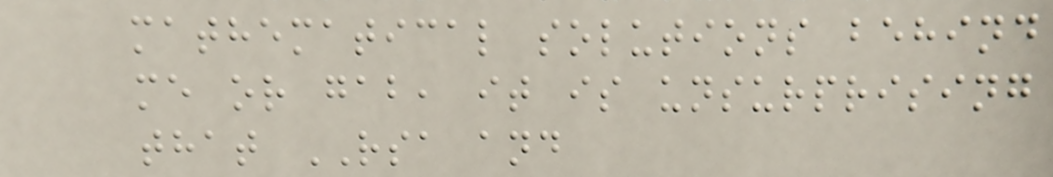mathematical solutions behind
me or gab, it is unsurprising
that RSA and
